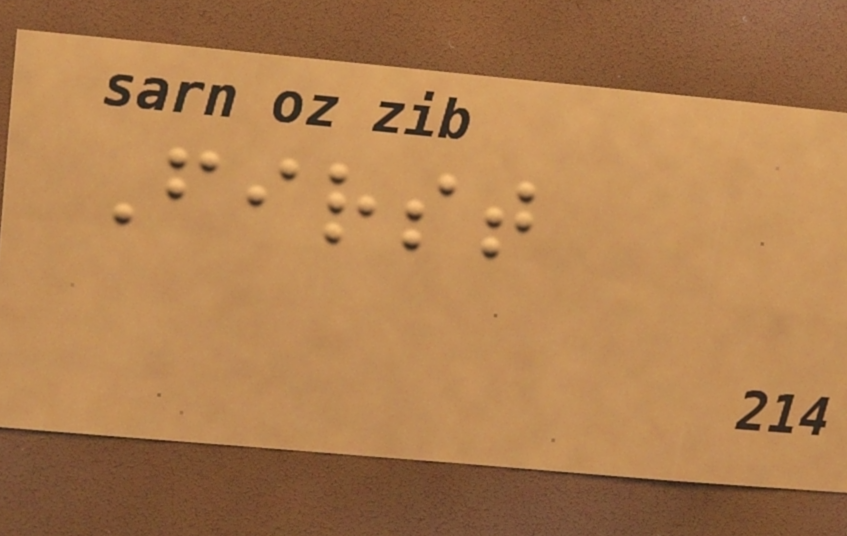First
